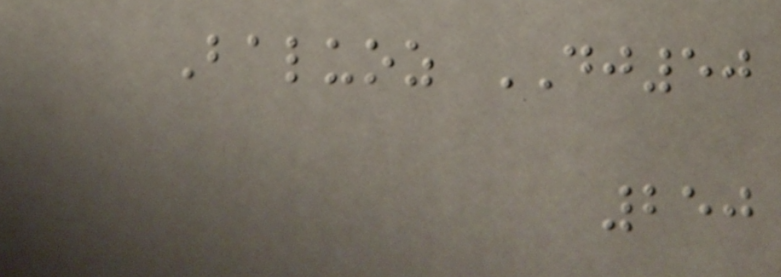Baluoz DJ50
250
